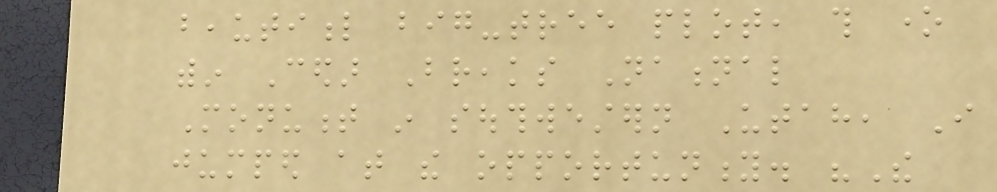beautiful big-tree plot, this one
within Cedar Breaks National
Monument in southwestern Utah, I
jumped at the opportunity. "The
